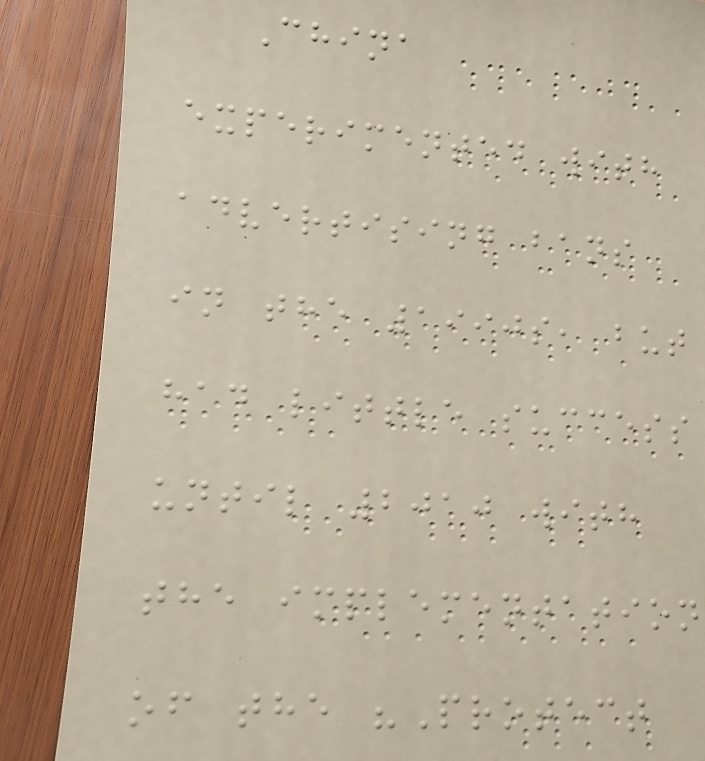China
experimented with
advertising bans
in the 1990s, but
had little success
until 2010 with
the implementation
of the "Protect
